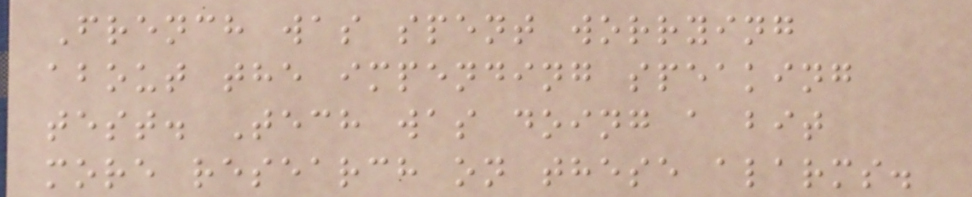French was spent worrying
about the impending speaking
test. Tech was doing a bit
more research on these alarms.
